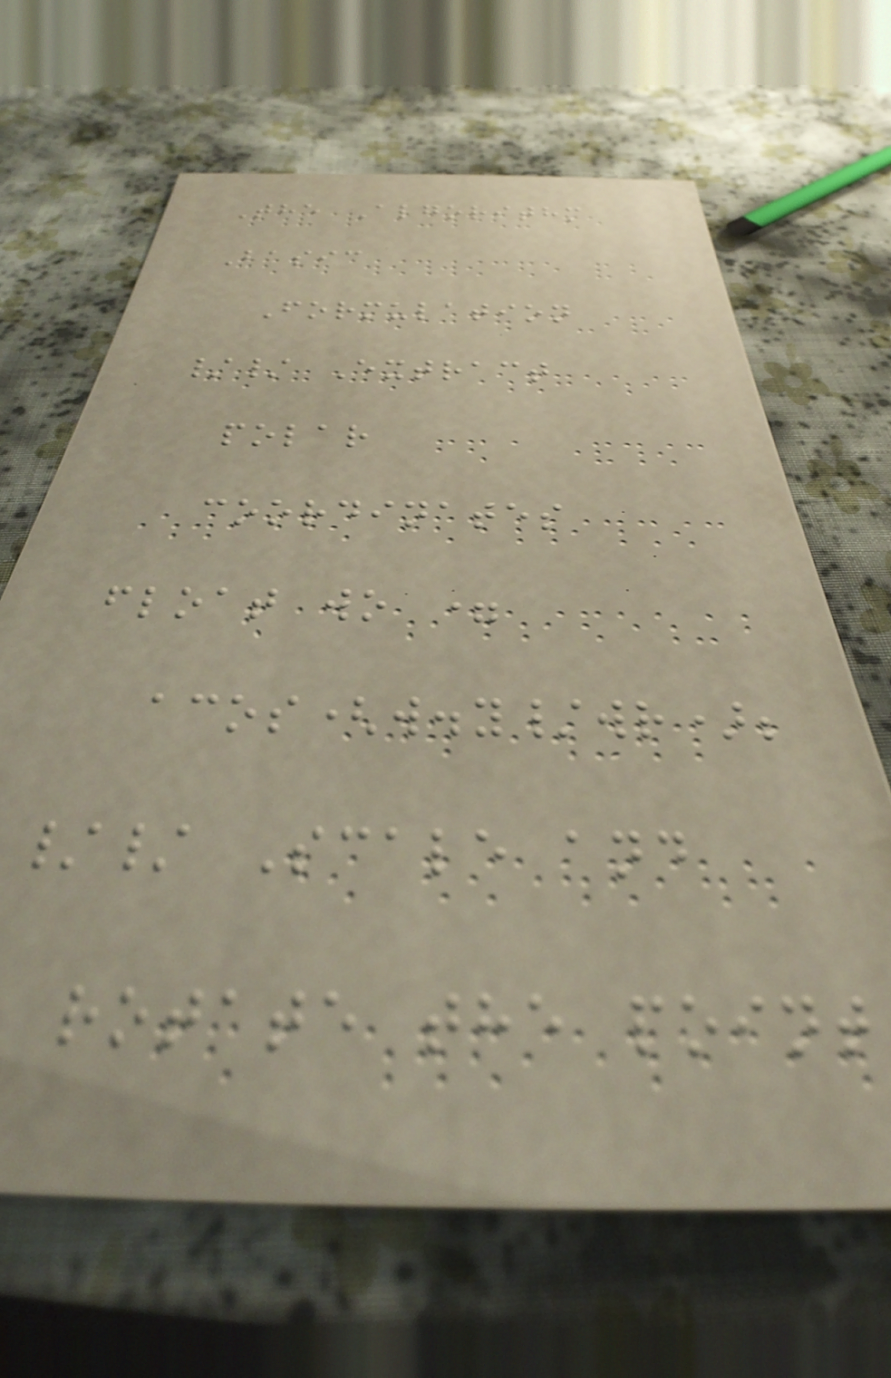The Algorithm
Basic
Formulation
// Extract
polar
coordinates
float wo =
acos(w.y/wr);
// Scale and
rotate the point
